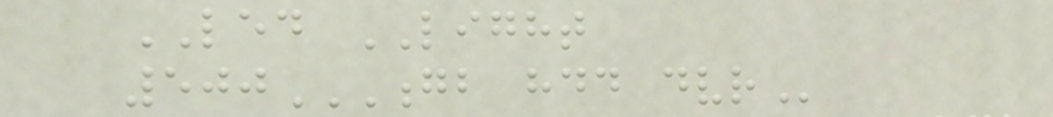LED LIGHT
500GB HDD DVR
